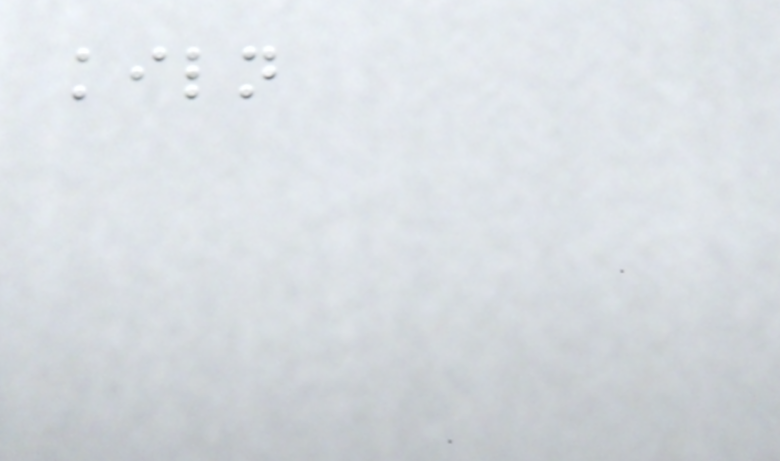kiln
